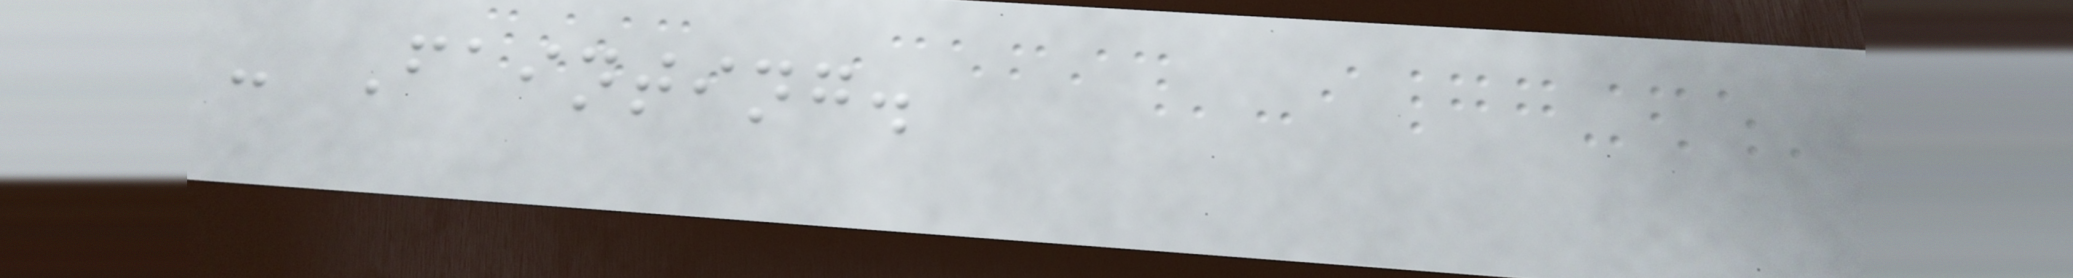- Fainting.
